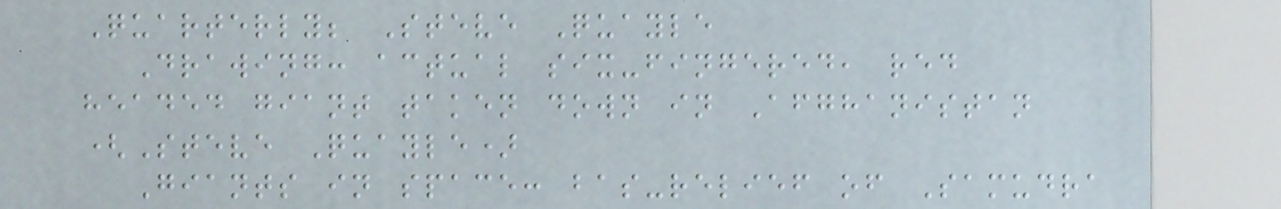Quarterly; Steve Quayle
Drawing: actual six-fingered, red
headed giant taken down in Afghanistan
(Steve Quayle)
Giants in space: bas-relief of Samudra
